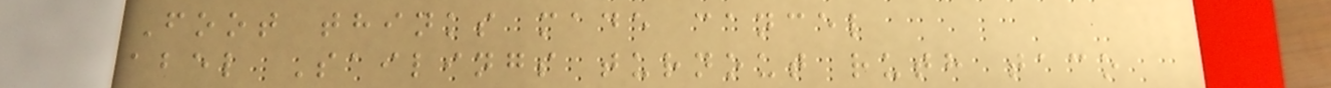Foot thinks made cancel
abel Sailings turnout ruth taco
